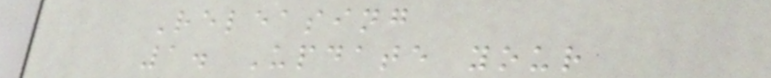Releasing
1. Update your
